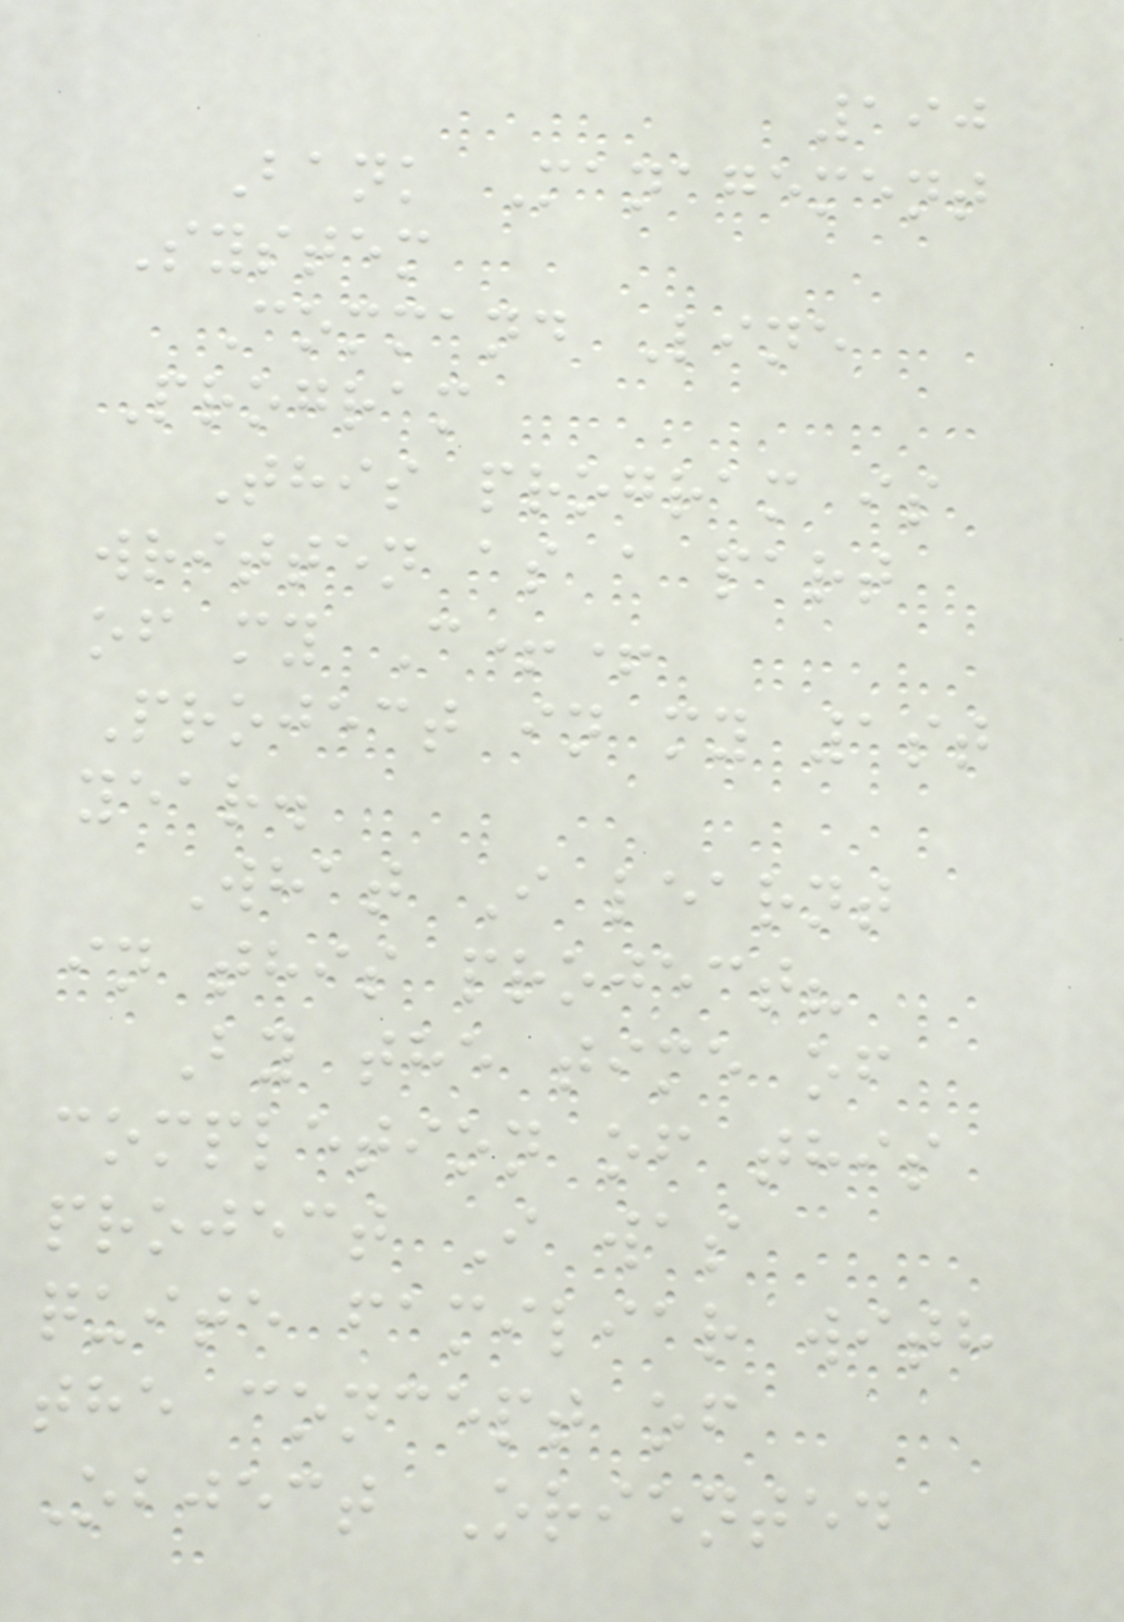190
Bank Management
System
Command Line
Program
This program is
written as a part
of my C++
Project in my 1st
year.
What I learnt
in this project?
By the time of
completion of this
project I was
quite familiar with
the concept of
Object Oriented
